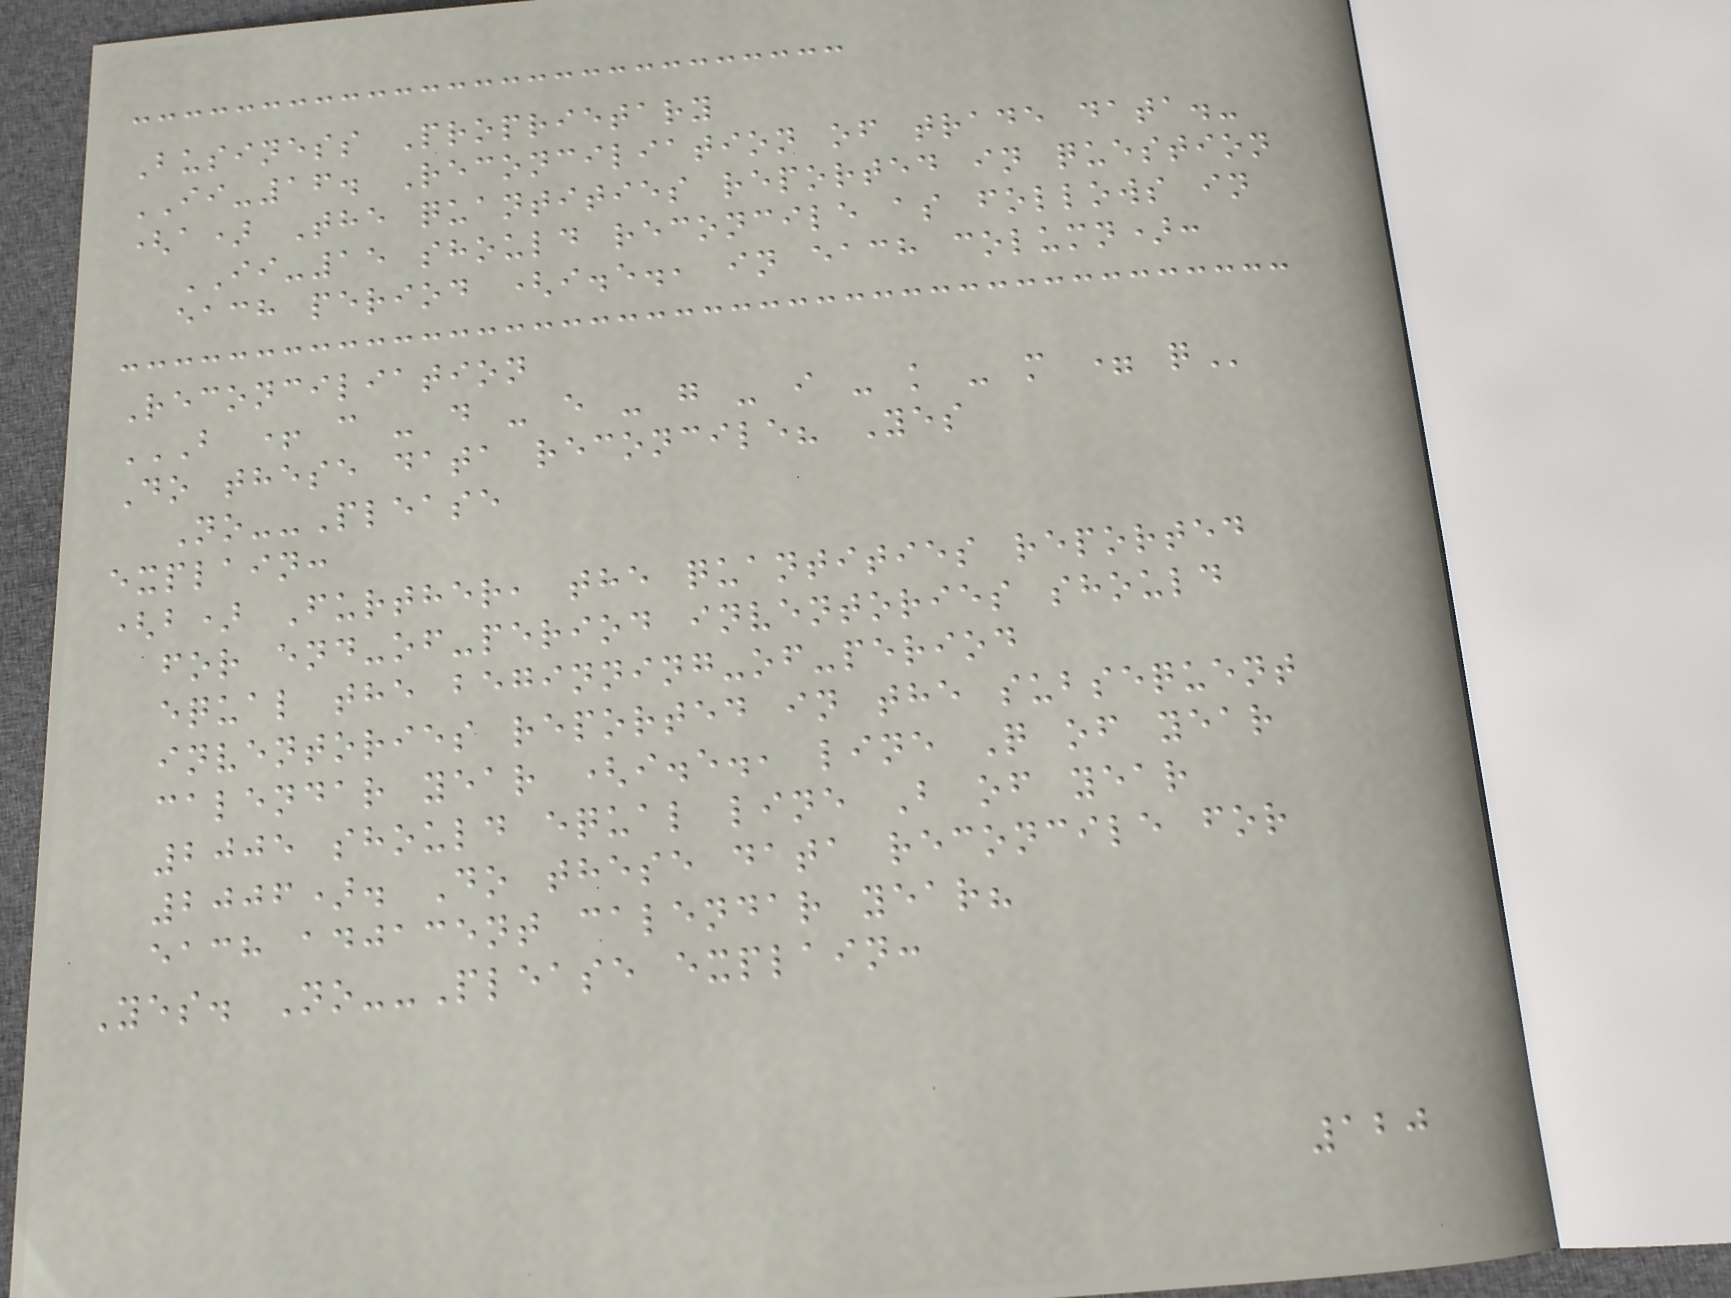Business Proprietary
II-16. Reconciliation of trade data.-
(a) The quantities reported in question
II-15 should reconcile as follows in
each period (i.e., in each column):
Reconciliation
B + C - D - E - G - I - K - M = Q
Do these data reconcile? Yes
No--Please
explain:
(b) Further, the quantities reported
for end-of-period inventories should
equal the beginning-of-period
inventories reported in the subsequent
calendar year (i.e., line Q of year
2005 should equal line B of year
2006). Do these data reconcile for
each adjacent calendar year?
Yes. No--Please explain:
120
